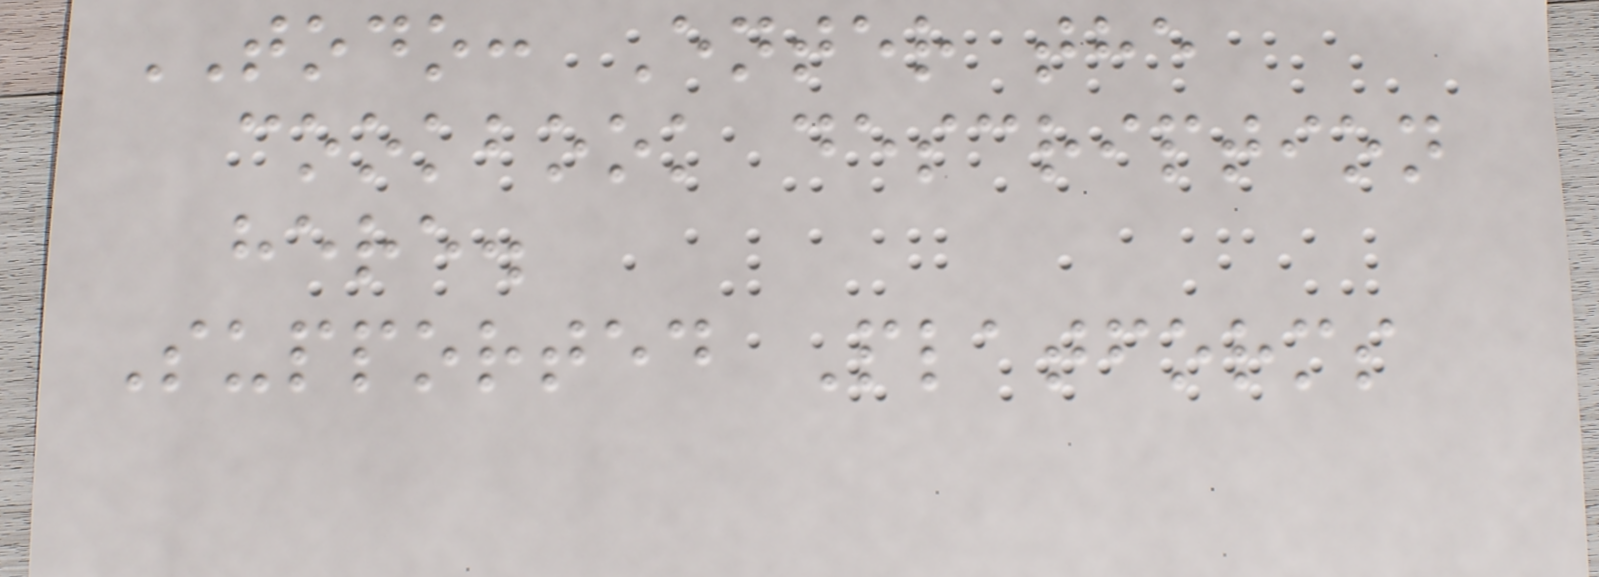TODO: Enter the
cookbook description
here.
Supported Platforms
